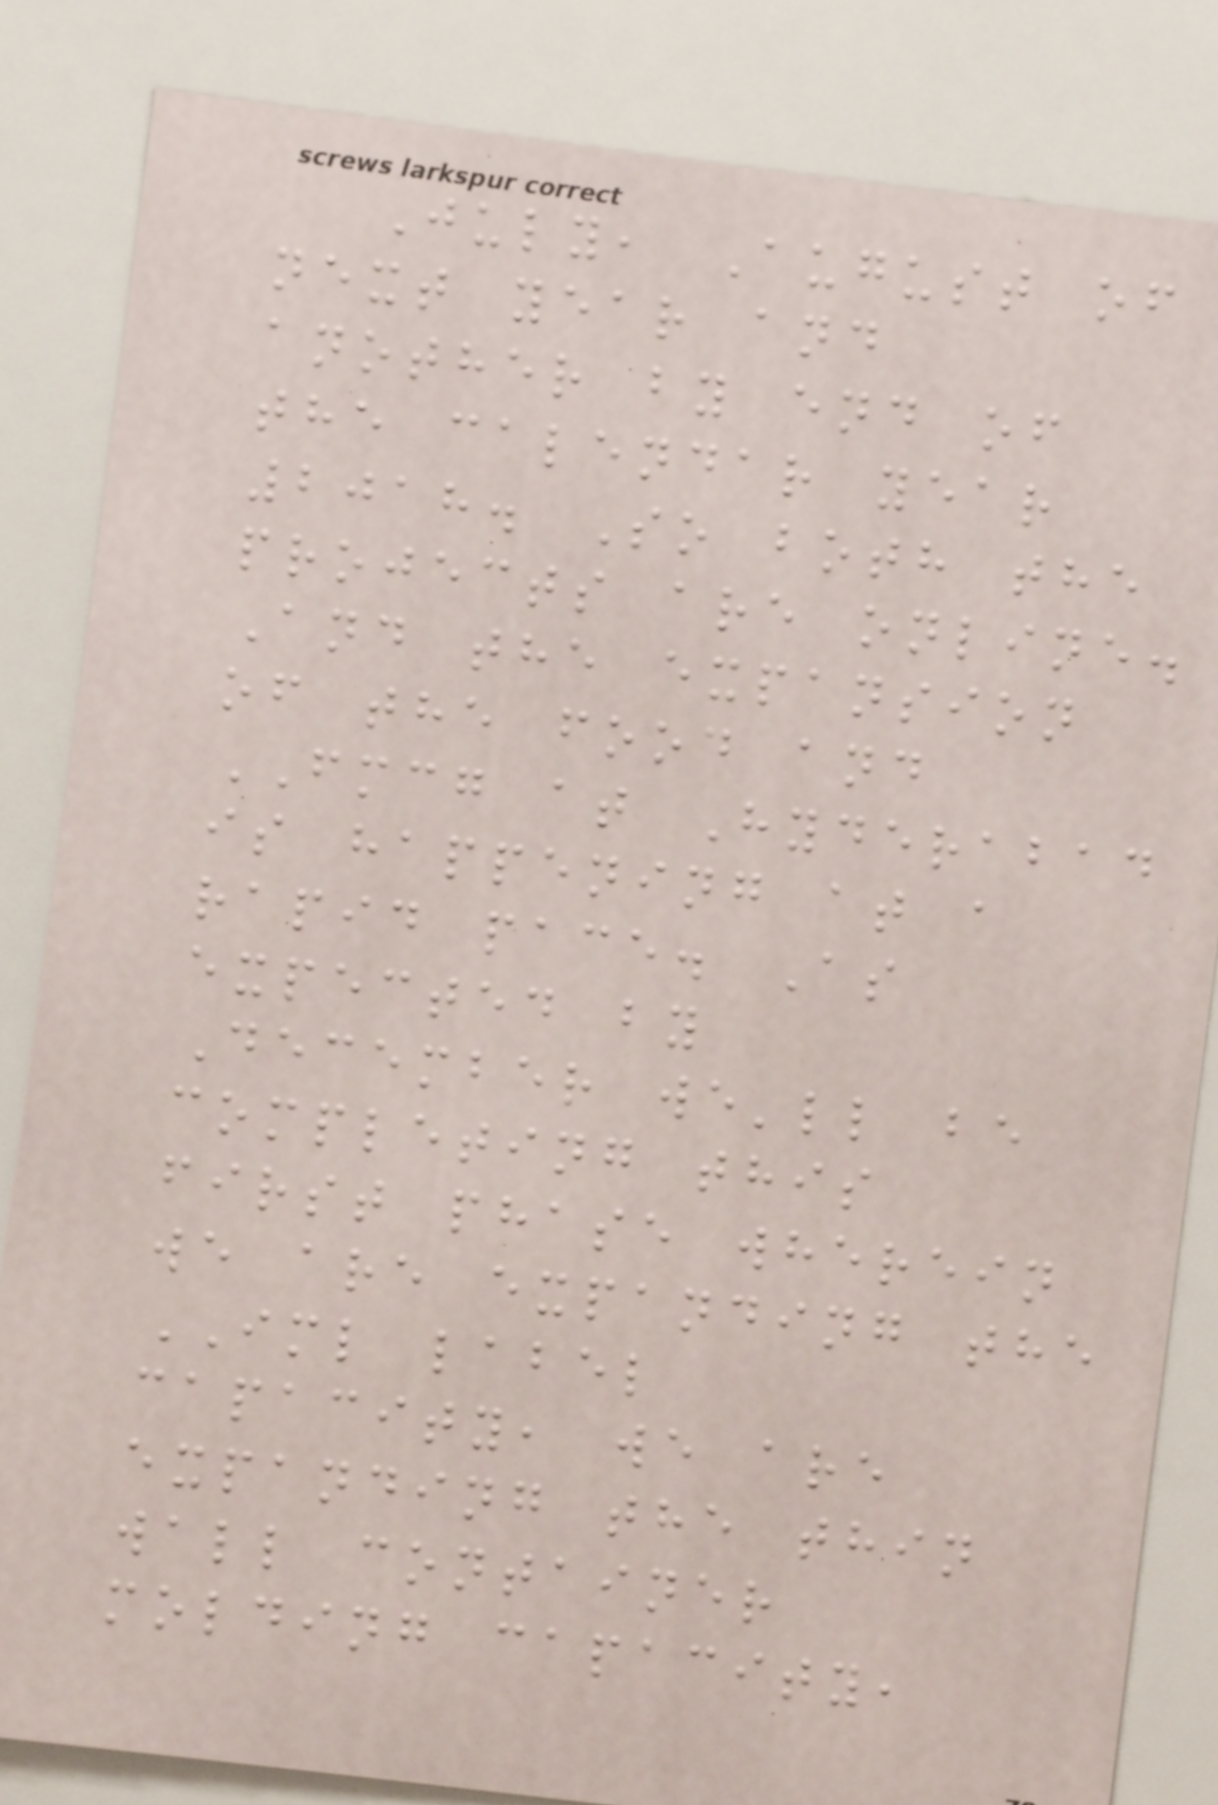July, August of
next year and
another by end of
the calendar year
2018. So both the
projects are online.
And the expansion
of the food and
FMCG at Hyderabad
is happening at a
rapid pace. As
expected by
December we'll be
completing this
first phase wherein
we are expanding the
IML label
capacity, we are
expanding the thin
wall container
molding capacity,
